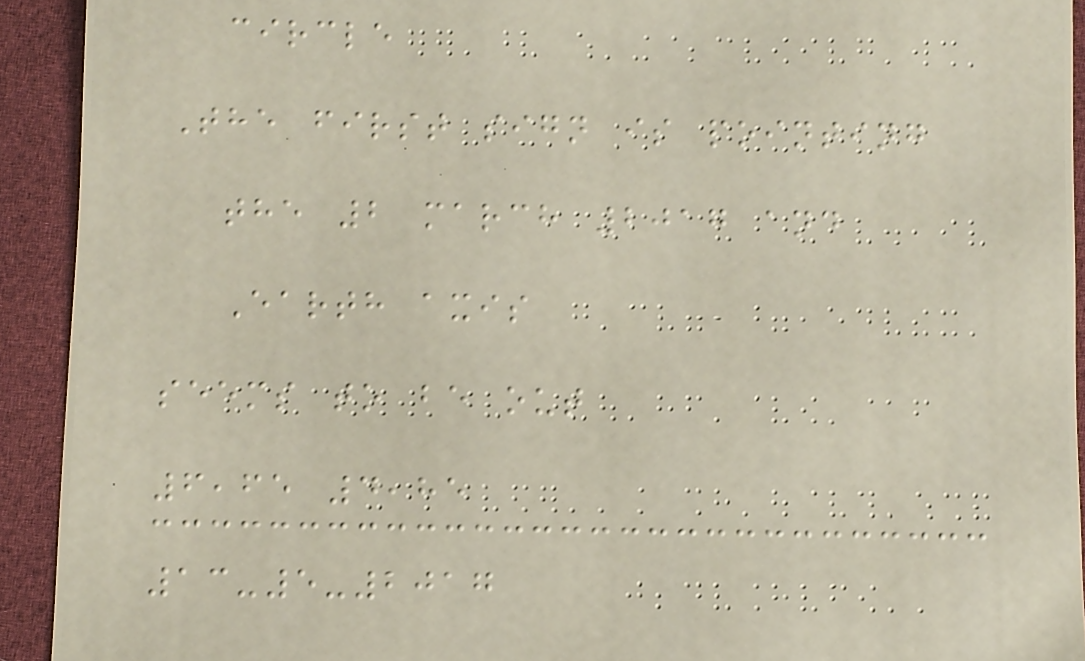circle
The first sign is pointing
the 2 march 2017 and
Earth axis
seems to be out
6,65 4,85
13-5-2017
